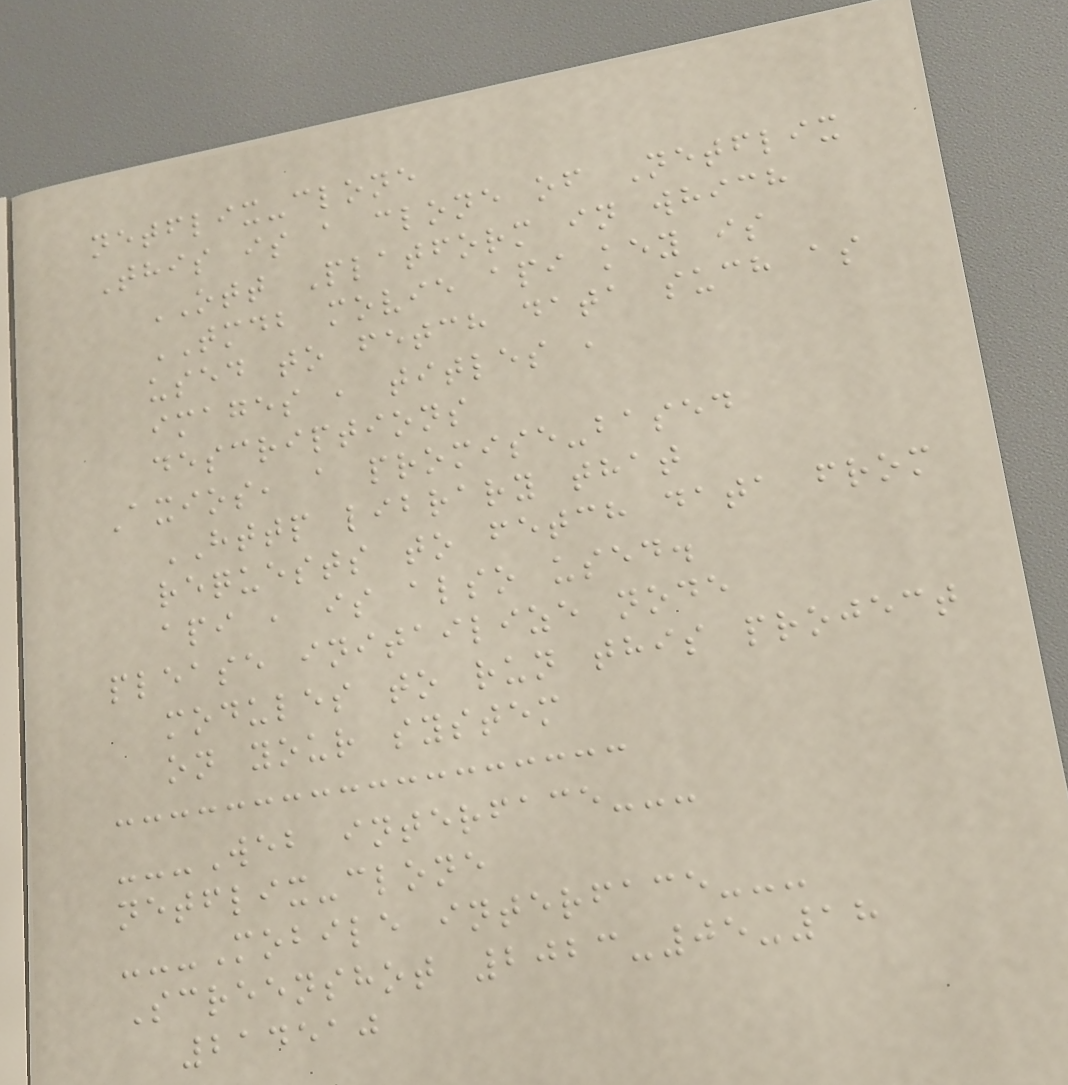netflix-clone
This is a clone of Netflix
OTT Platform in which
TMDB movie api key is
used to fetch data such as
images , titles ,
descriptions
Axios, a promise-based
HTTP library that
requests to fetch data from
api , is also used.
please initailize node
modules to run this project
on your system
---Web interface---
netflix-clone
---Mobile interface---
Screenshot 2023-05-18
214510
